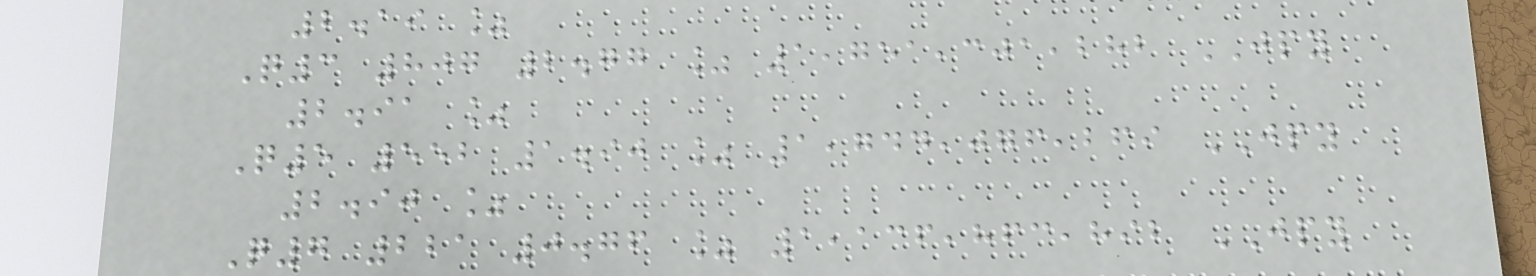2.19 %
Q3 807 2.77 % 1,751,301,282 JPY
2.91 %
Q5 552 1.90 % 1,744,076,269 JPY
2.90 %
Q7 221 0.76 % 1,136,863,892 JPY
